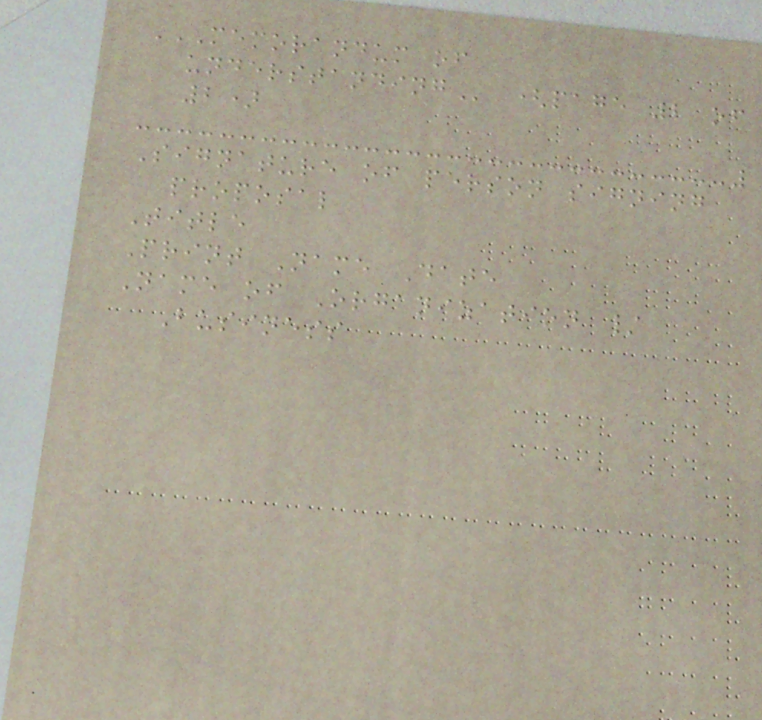MEMORANDUM OF
UNDERSTANDING (page 2 of
2)
Signature of person signing
proposal
Title
Print Name Date
Name of Organization /
Business
